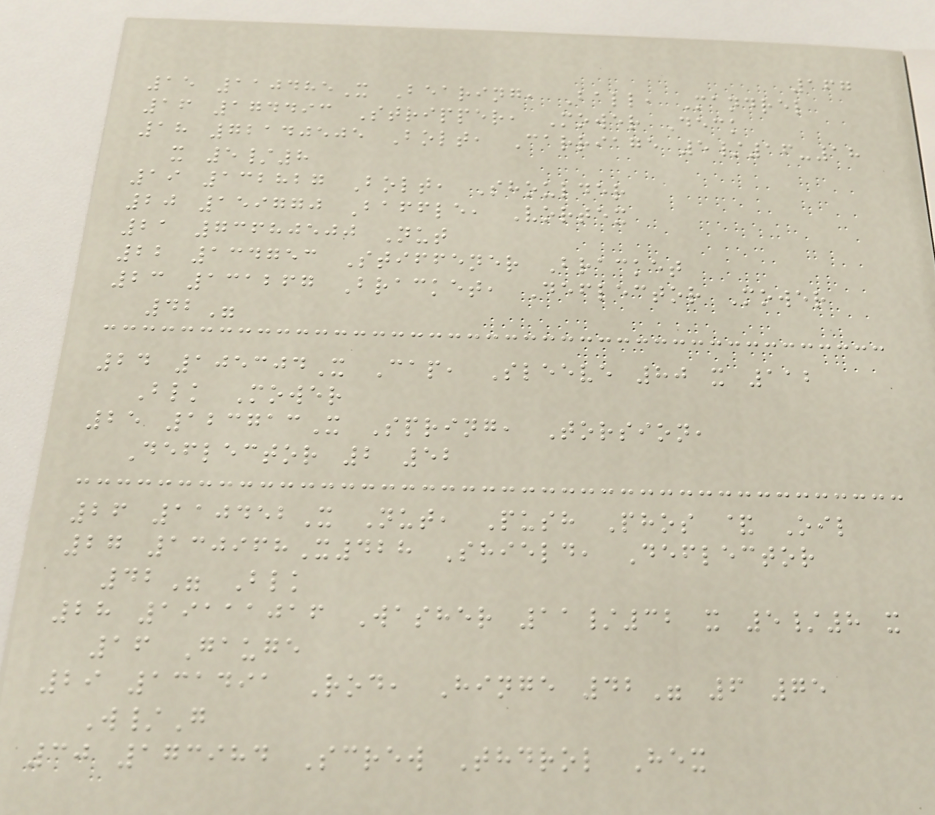167
15 110485X Bearing, Ball, Mandrel
16 174493 Stripper, Mower Deck
18 72140505 Bolt, Carriage 5/16-18
x 5/8
19 132827 Bolt, Shoulder
20 159770 Baffle, Vortex
21 73680500 Nut
22 134753 Stiffener Bracket
23 131267 Bracket, Deflector Mower
42"
24 105304X Cap, Sleeve 80 x 112
Blk Mower
25 123713X Spring, Torsion,
Deflector 2 52
26 110452X Nut, Push Phos & Oil
27 130968X428 Shield, Deflector
42" Blk
28 19111016 Washer 11/32 x 5/8 x
16 Gauge
29 131491 Rod, Hinge 42" 6 75
W/G
30 173984 Screw Thdrol Hex
